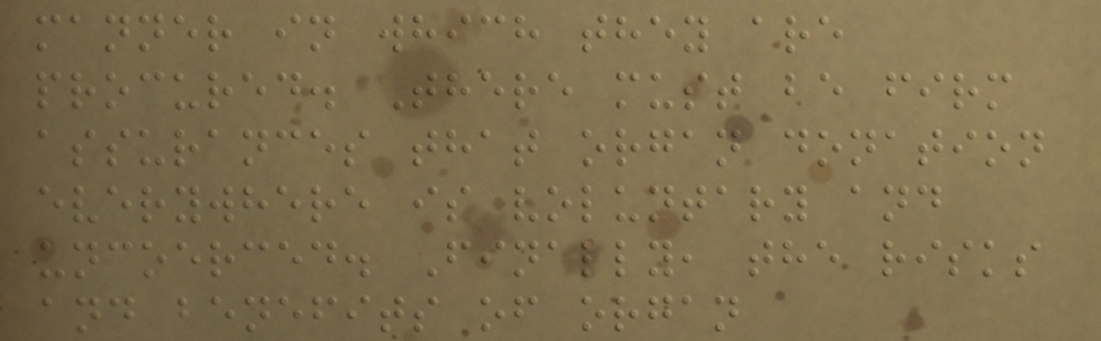manner in which they are
procured. There must be firm
assurances that organ donation
everywhere is voluntary and
uncoerced. Finally, the risks
and benefits of organ
